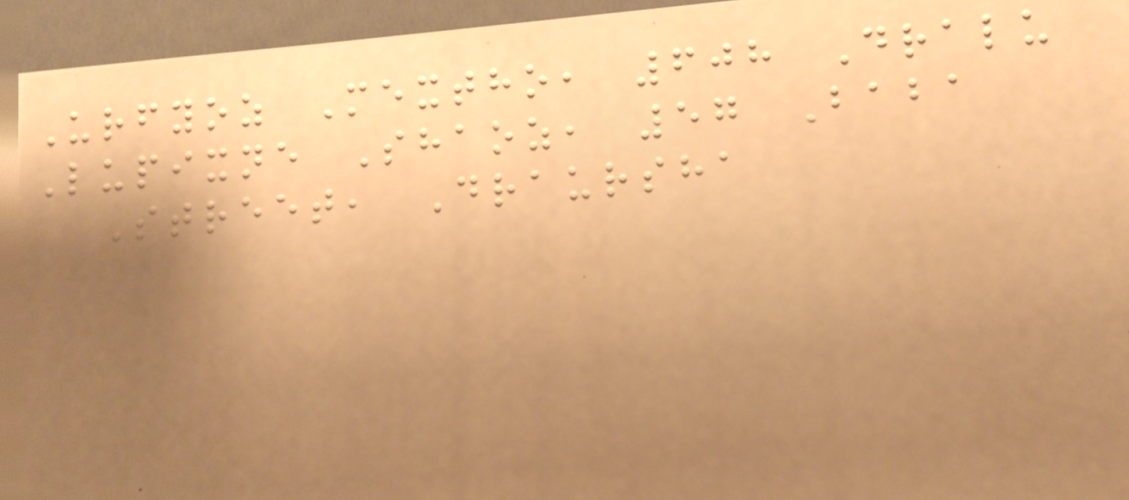Urfyoz Mextho, 608 Dralu
Lupixne Shaoz, 57 Baba
Street, Draursha
